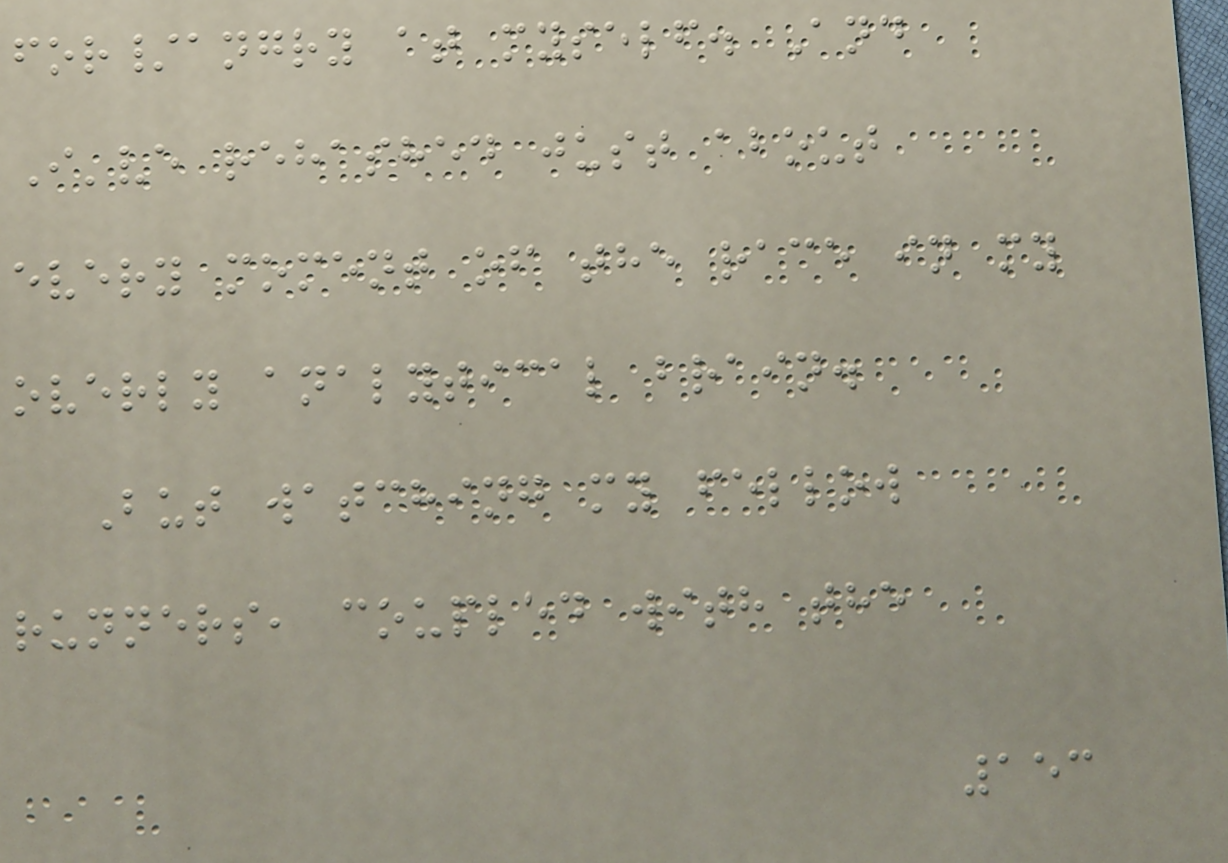for/angry at myself. And
I've rehashed just about
every moment of the race in my
overly analytical brain.
But watching my fellow
runners, coupled with the
153
